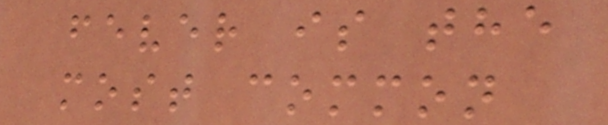fever is the
most common
